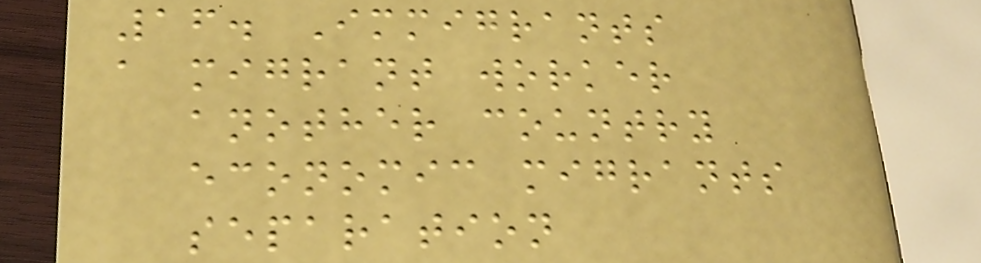16. Immigrants
a migrant worker
another country
economic migrants
separation
